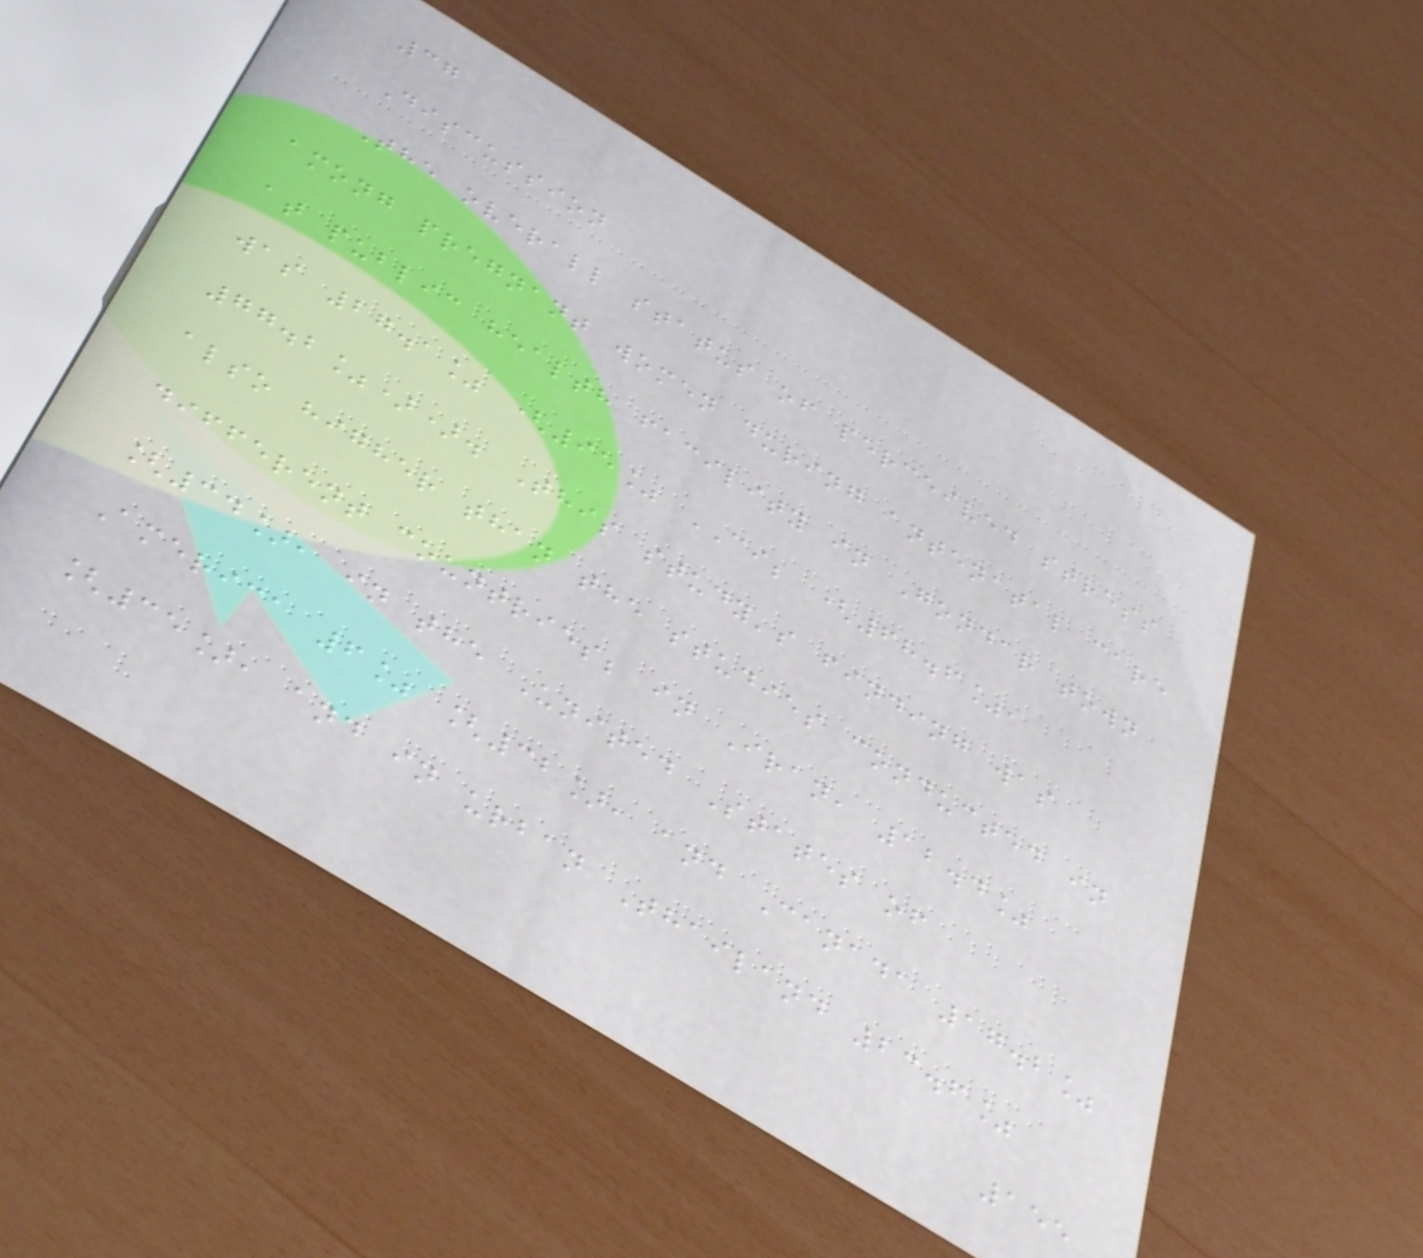37
Discussion
The overall status of perceived stress
among pregnant women during antenatal care
at public health facility in Gondar town
was 27.1% (95% CI; (68.6%,
77.2%)). This study's finding was
also higher than the studies conducted in
different countries; in Iran, 12.4%
[34], in the United States of
America 6% [32], and Canada 17.2%
[35], and in urban Thailand 23.6%
155
